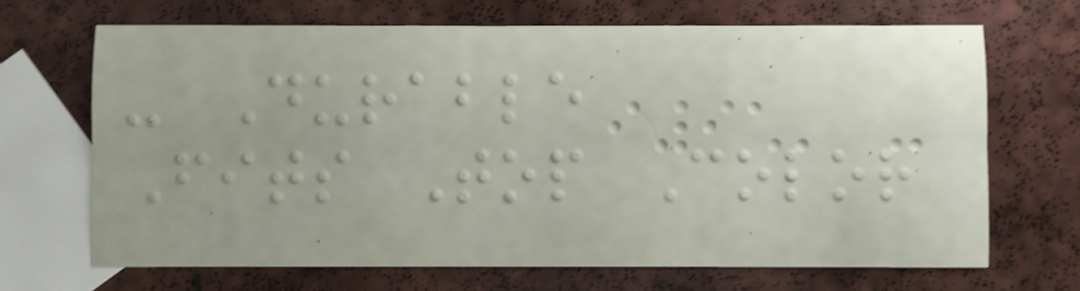- Durable
Fits Top Color
